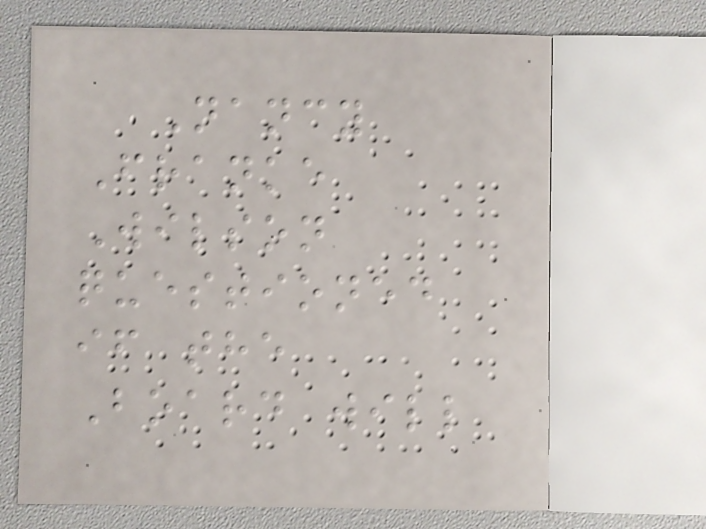Nancy
Franke
Wilson
questioned
if the
Board will
